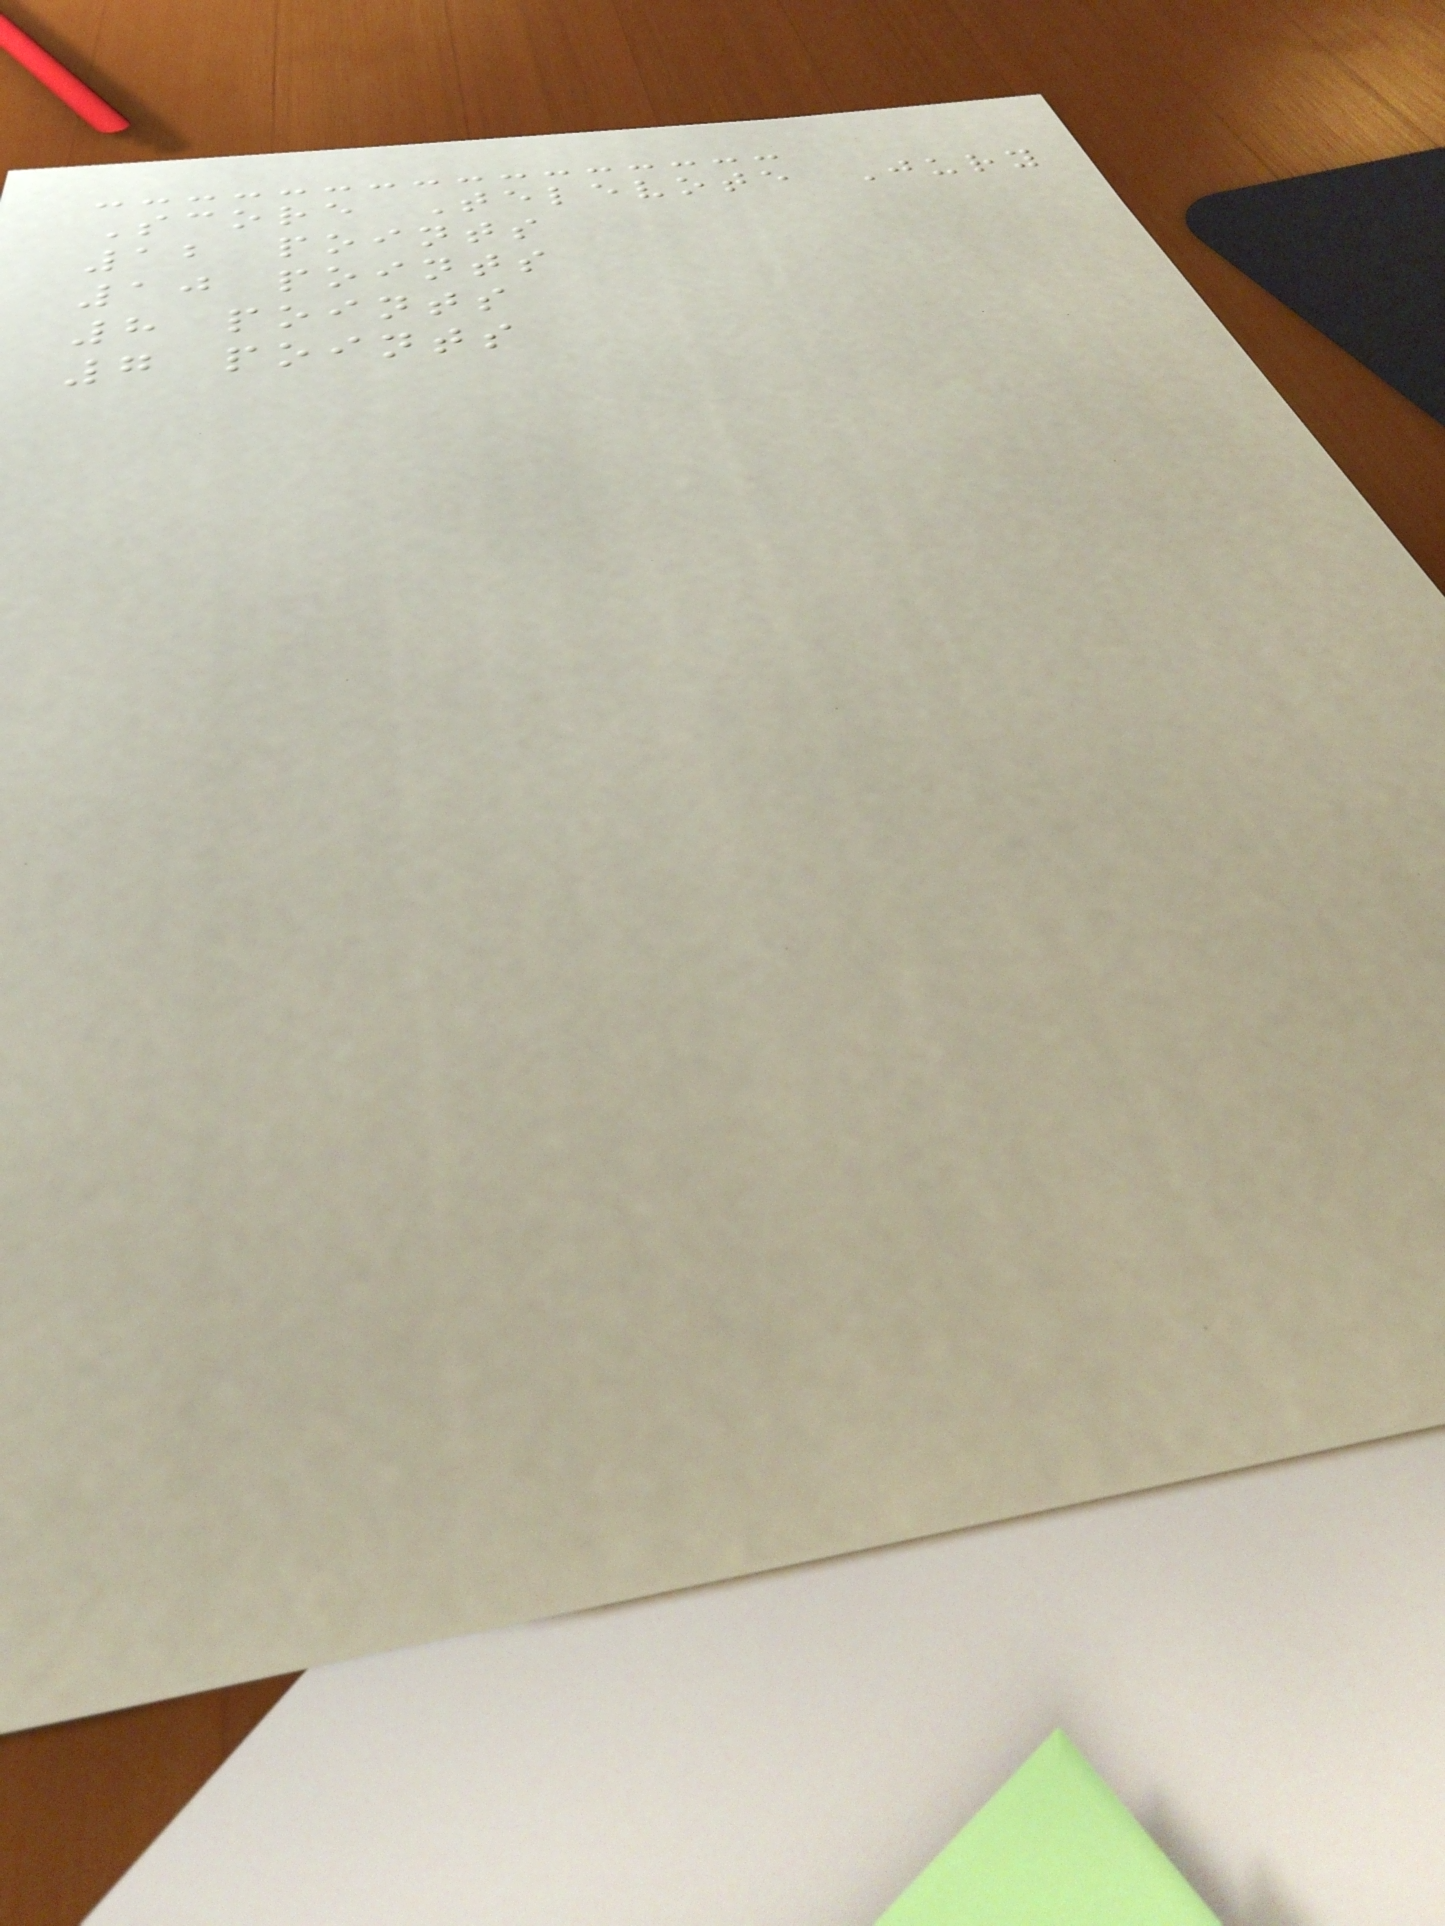Score Televote Jury
12 points
10 points
8 points
7 points
